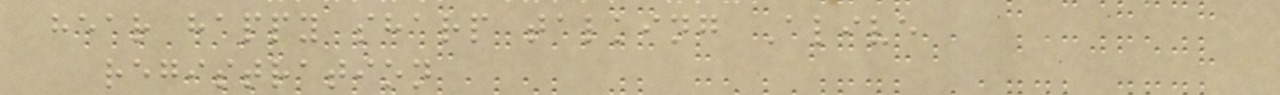hear happy sharp talking Alive
registration
